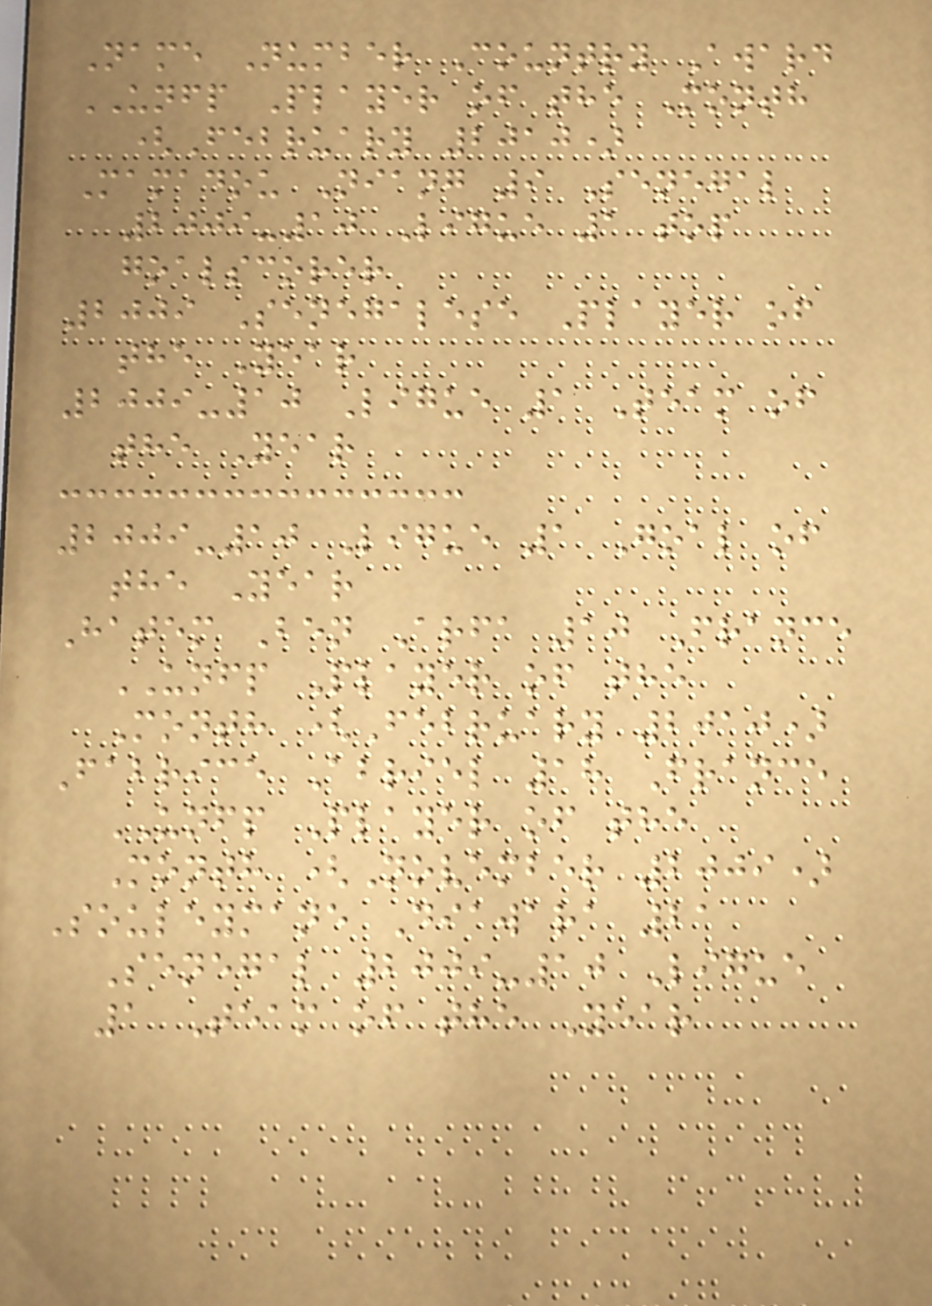Name Number Country Award
UNFP Player of the Month
(February 2010)
Mamadou Niang 9 Senegal
2009-10 Ligue 1 top
goalscorer
2009 Senegalese Player of
the Year
2009-10 Ligue 1 Team of
the Year
2009-10 Ligue 1 Goal of
the Year
Hatem Ben Arfa 10 France
UNFP Player of the
Month (February 2010)
Fabrice Abriel 18 France
UNFP Player of the
Month (November 2009)
Souleymane Diawara 21
Senegal 2009-10 Ligue
1 Team of the Year
